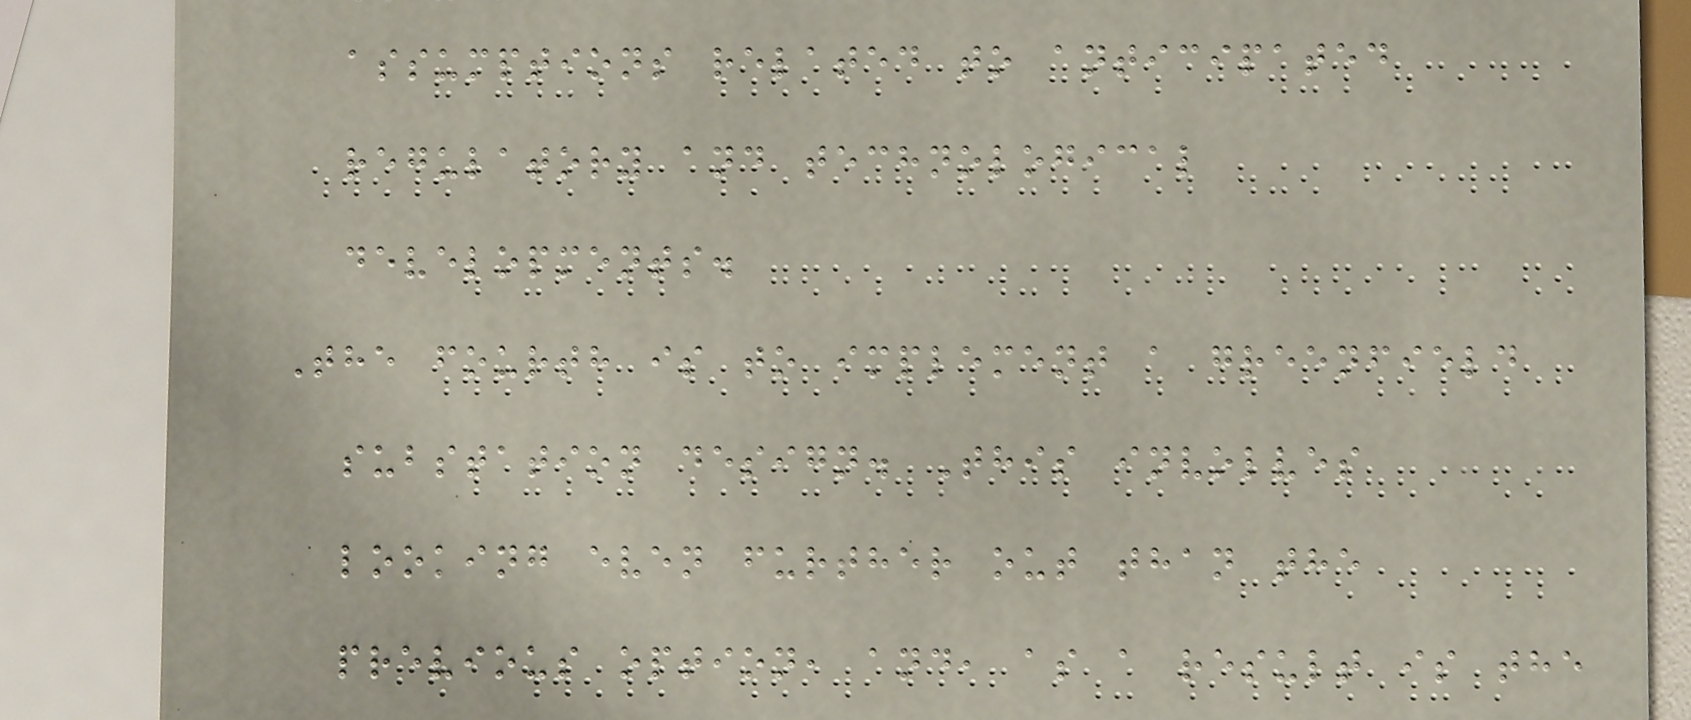assumptions related to anticipated
regulatory and technological
developments.
The fourth is to implement a greenfield
substation design. This involves
looking even further out than the
previous option, and, as a result is the
